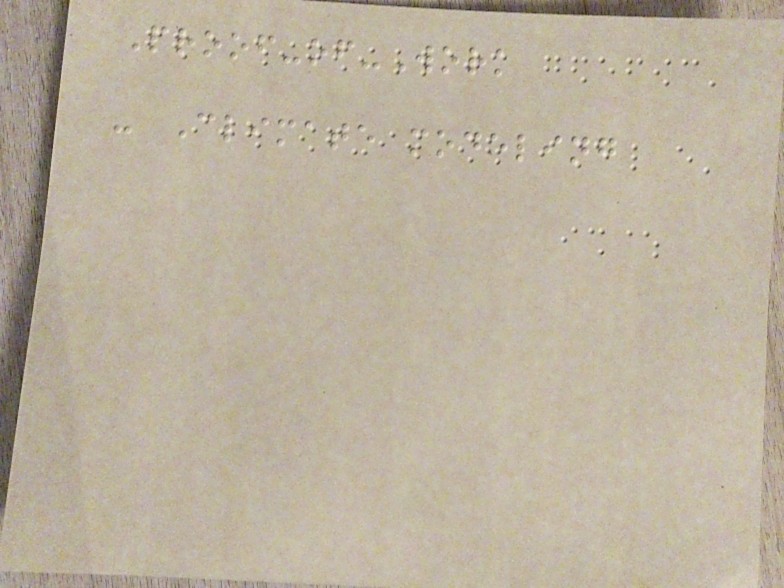Proof-of-Work
- Climate modeling
